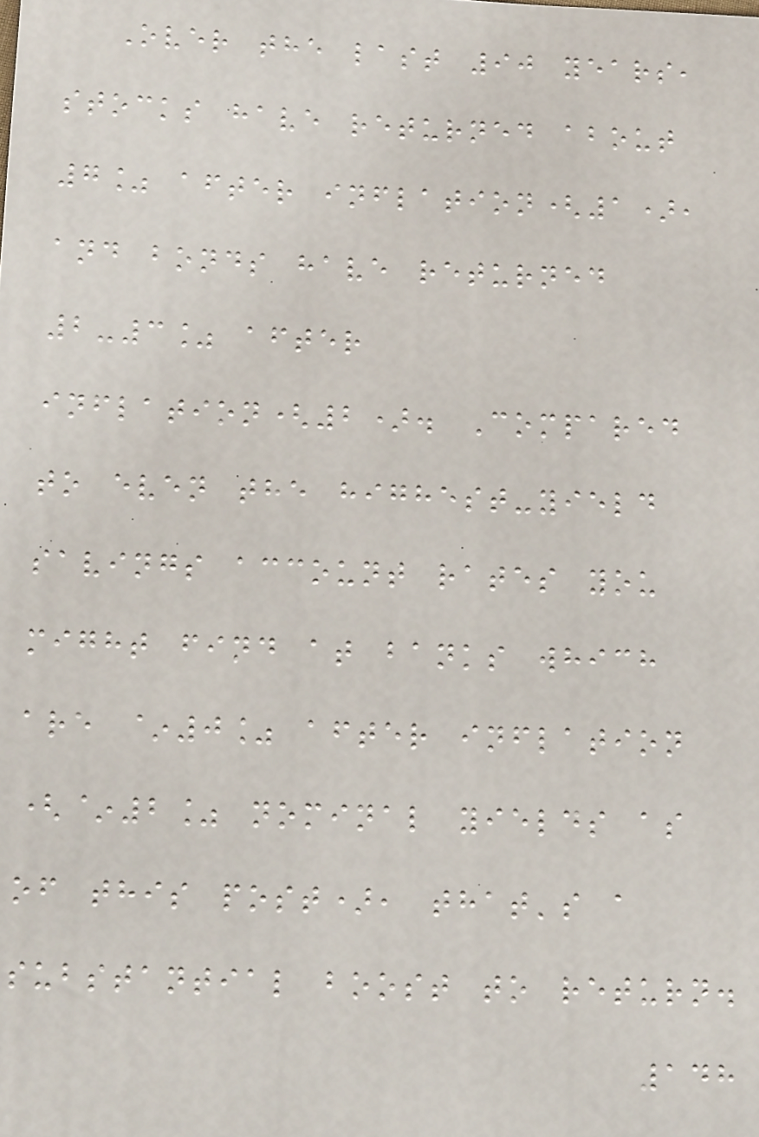Over the last 90 years,
stocks have returned about
7% after inflation(1),
and bonds have returned
2-3% after
inflation(2). Compared
to even the highest-yield
savings account rates you
might find at banks which
are ~0% after inflation
(~2% nominal yields as
of this post), that's a
substantial boost to return.
148
